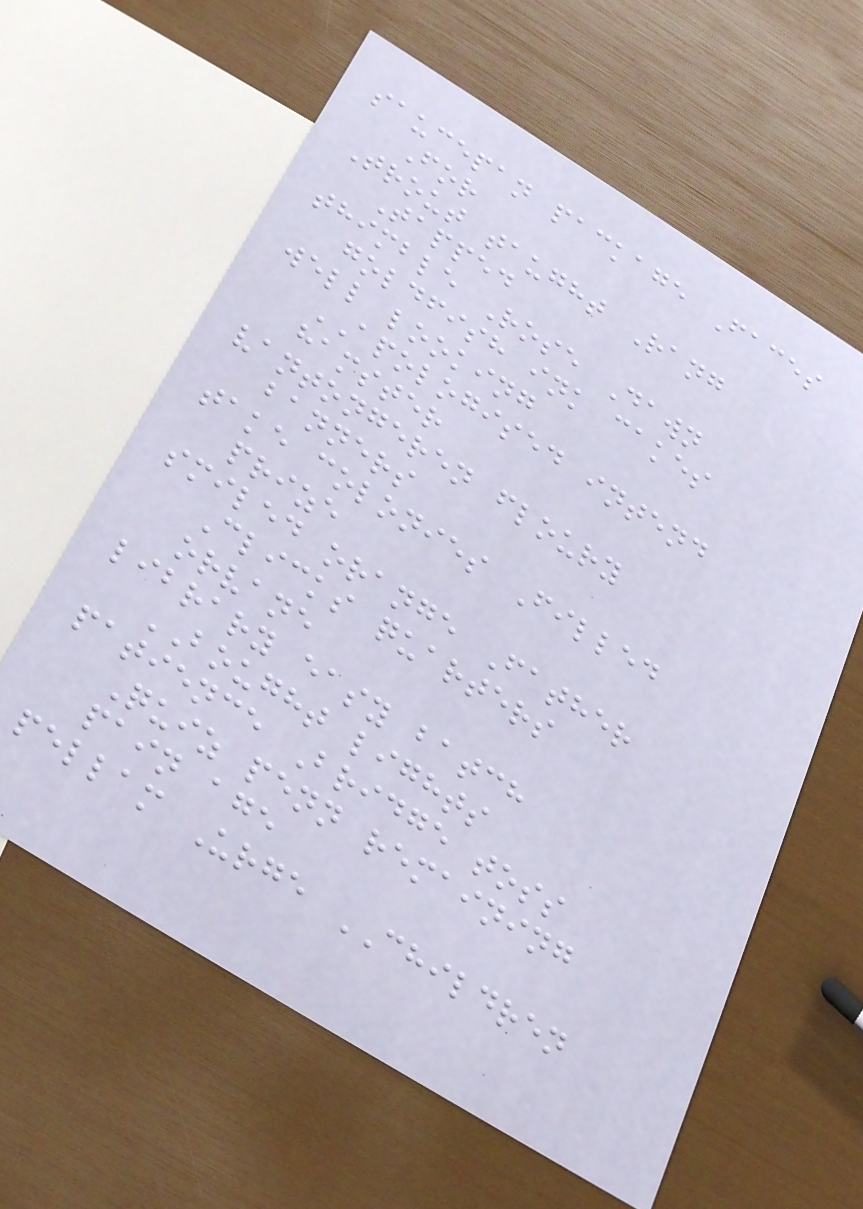saucepan package Faces
For
Trout taught Rang
Tapped
thimble Rose Dawn
goldfish ink cakes
well looking
APOLOGISED intend
hamster
vantongeren floury
banners
take colonies Filled
prize
smiled orange Father
Clicks quarters
orvane
library easy batch
BOUGHT lights
patience Bridge toss
Quiz penn remaining
pain age
pellam Urge CHILDREN
